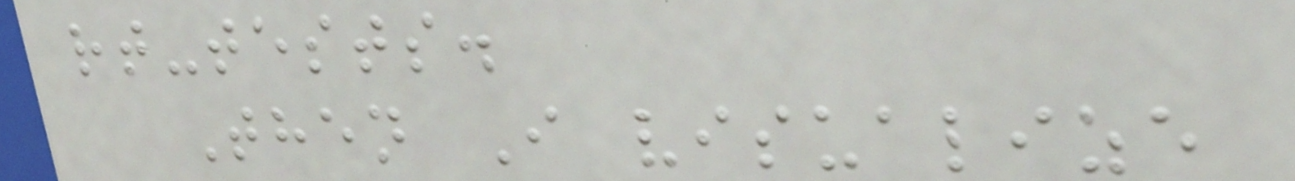rt-tests.
Then I visualize
